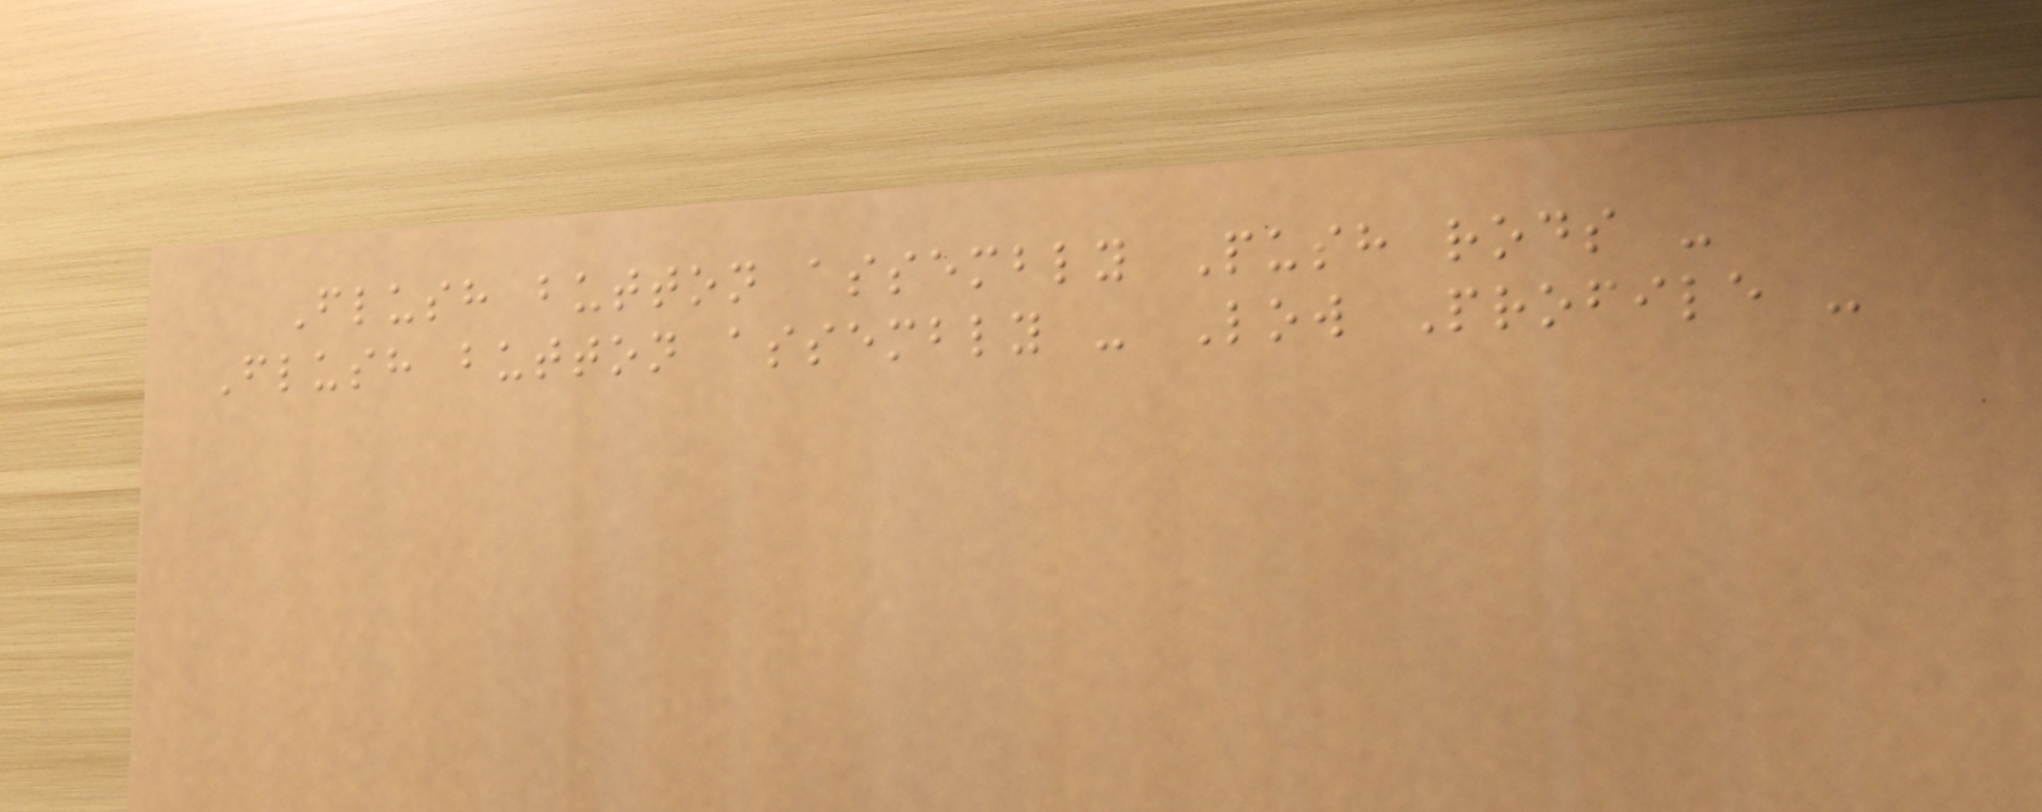Flush button assembly Push rods -
Flush button assembly - Low Profile -
